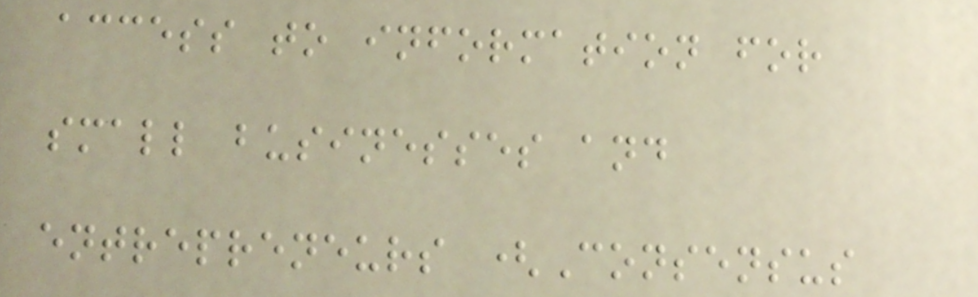access to information for
small businesses and
entrepreneurs (Consensus
